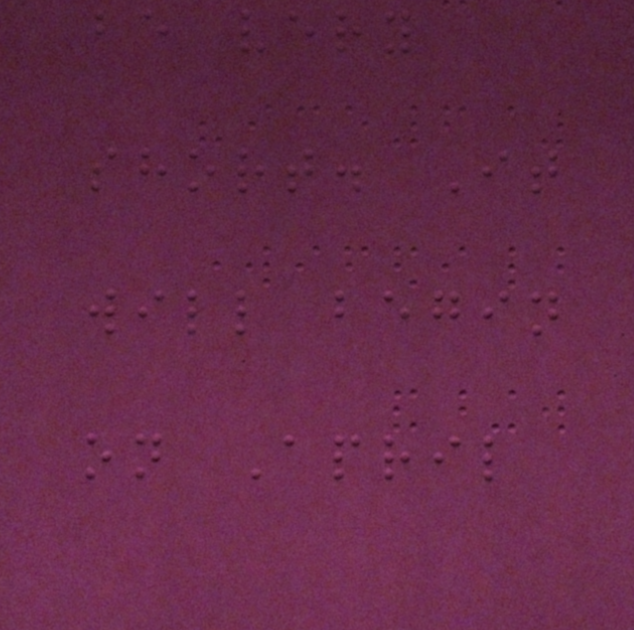be very
short. It
will begin
on April
